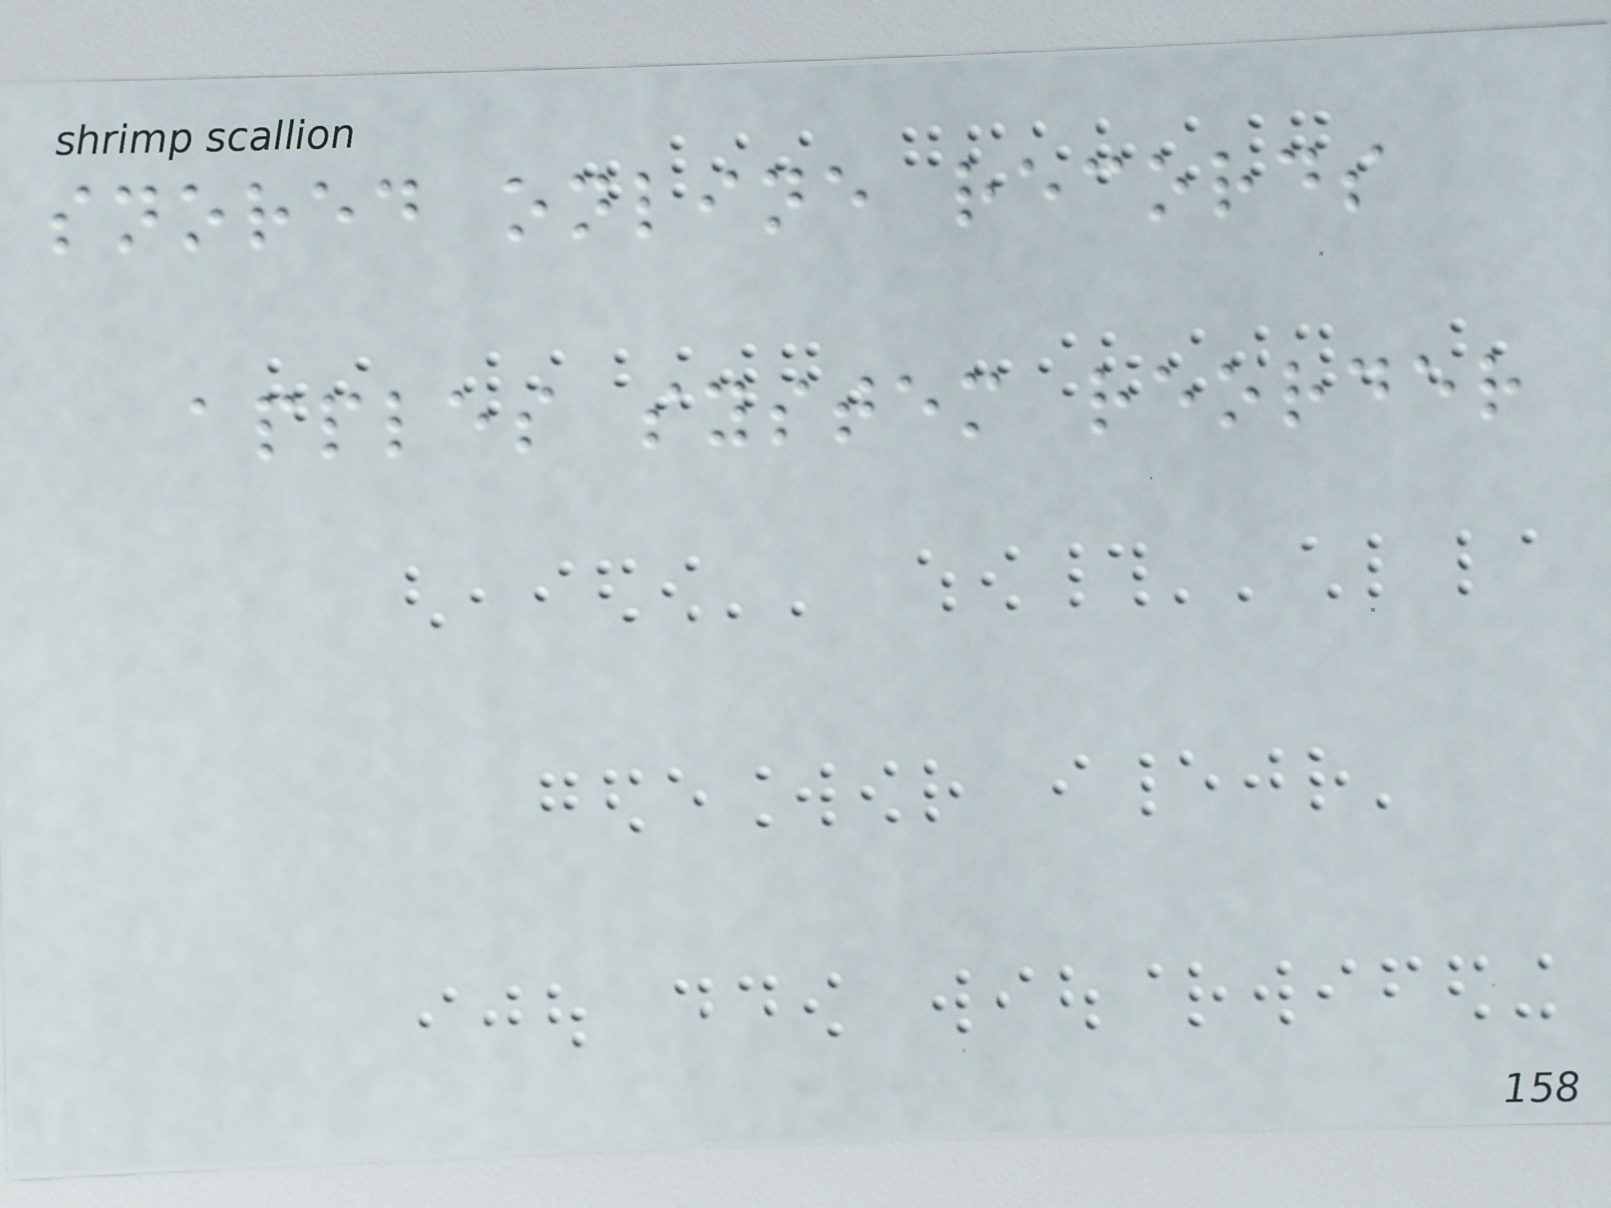snored online records
apples system reorder
